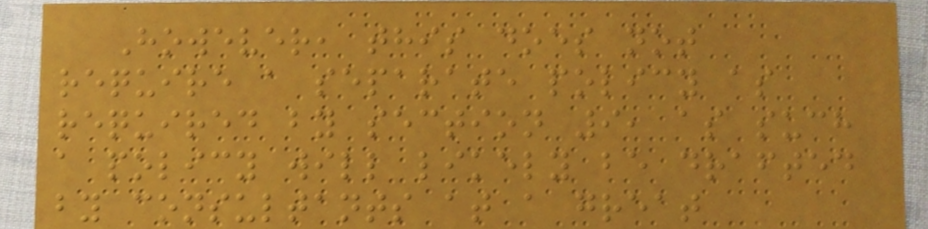However, this does not
require a separate policy as
required by section 9, as such
a policy will likely be drafted
by consultants at a great
